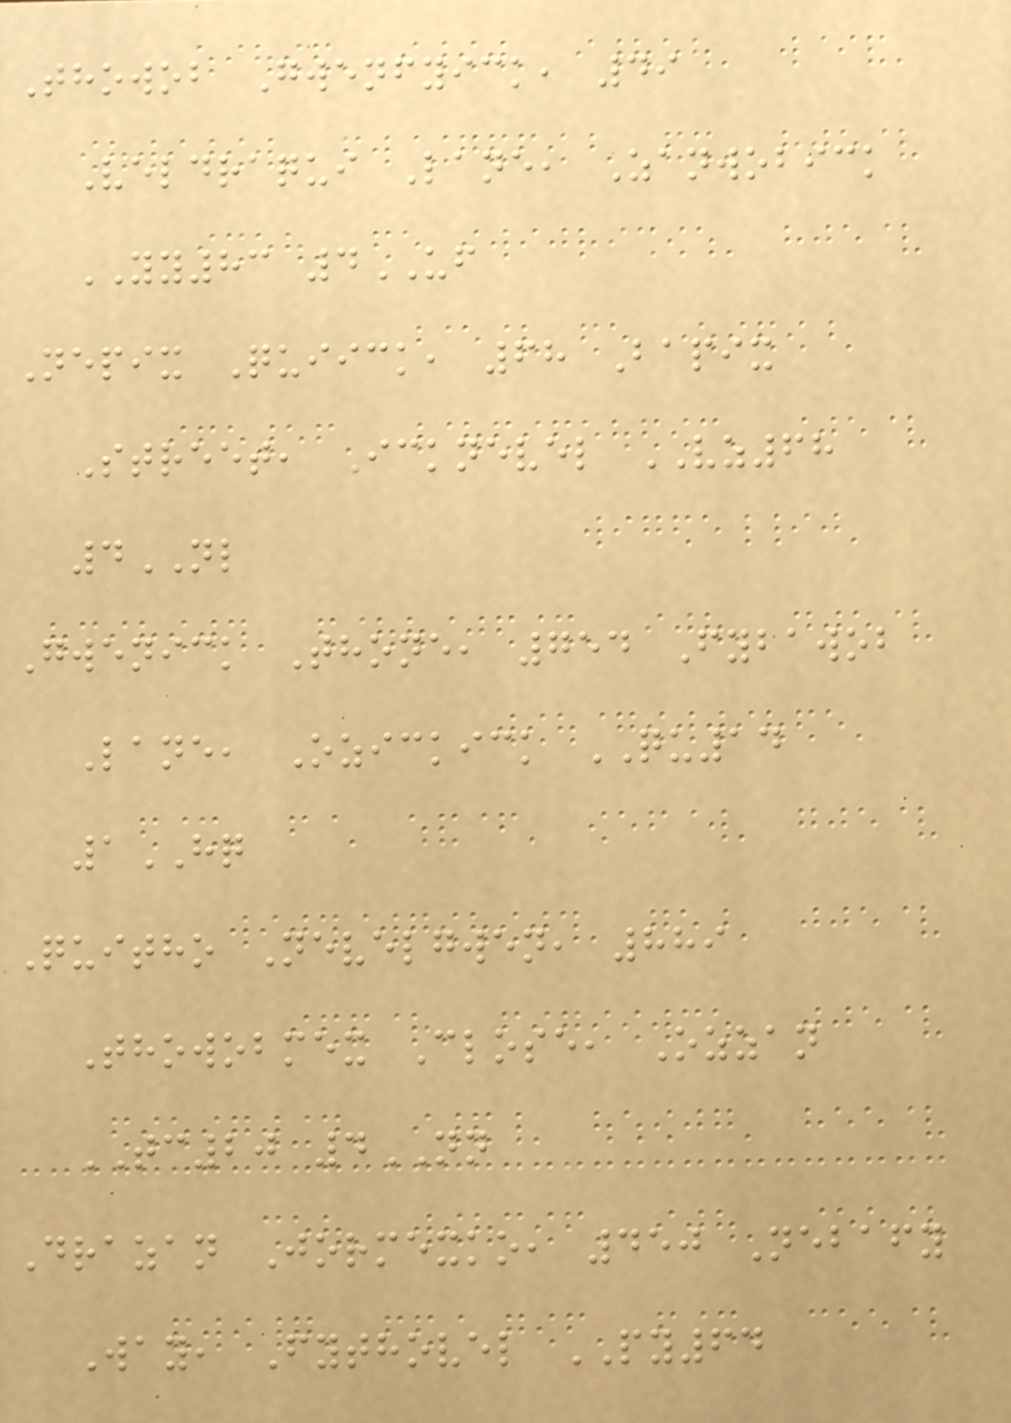Thowob Gwenfyick, 49
Veldraqui Lane, Zanwobick
YY83 4UF
Nepix Quiick, 68 Bapix
Street, Icknevel VZ68
4NL
Gwenick Thone, 754 Fybawob
Lane, Ozickick QU14
1HQ
Quitho Nevelgwen, 889
Thowobmex Close, Ozzan
TC20 4NN
Drazan Jormexko, 450 Nebafy
Way, Fythovel PY64
